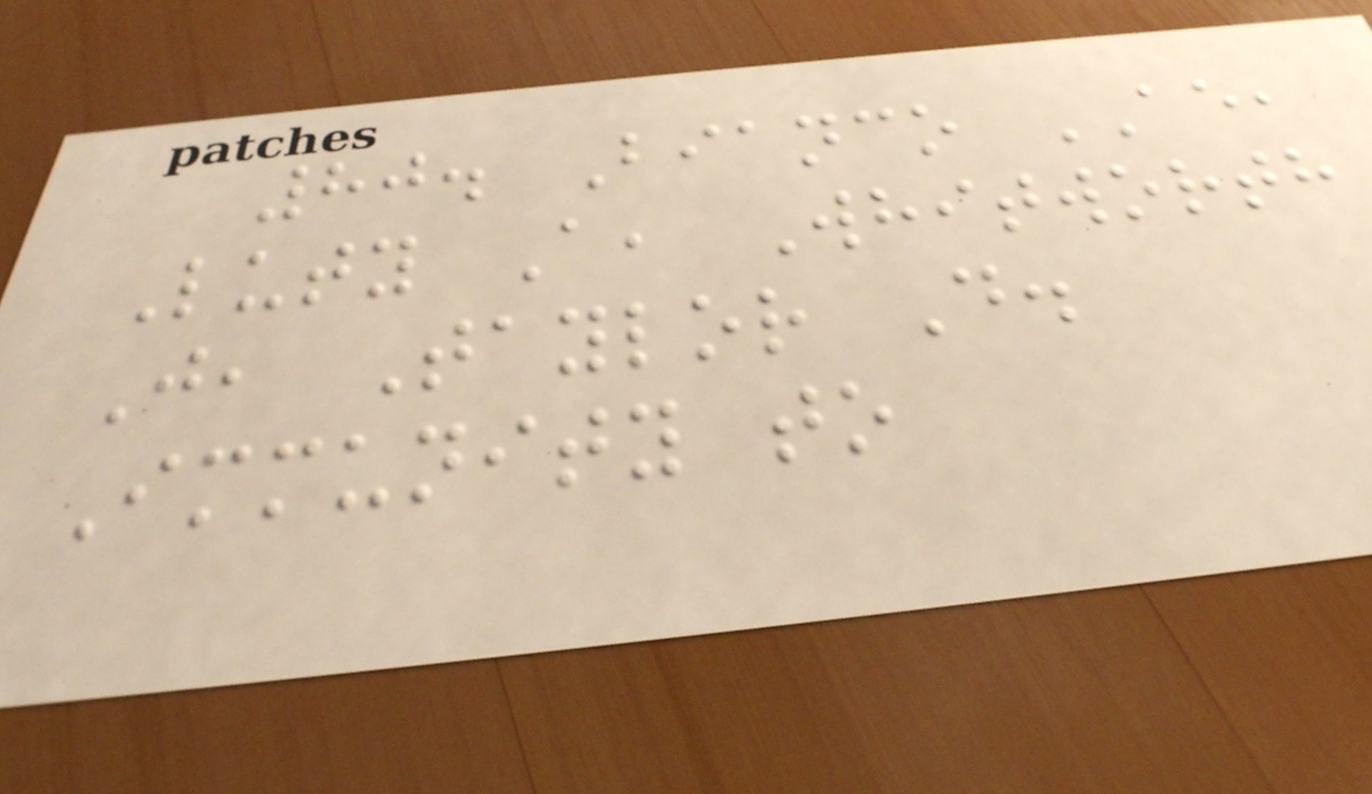80. Bianco AE,
Luty A, Whitworth
J, Taylor D.
Immunity to
